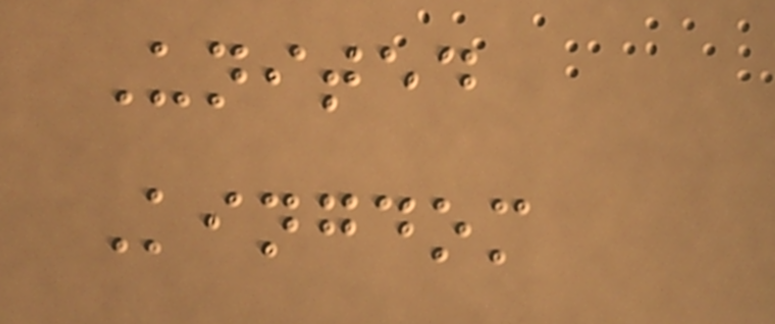United
Kingdom
